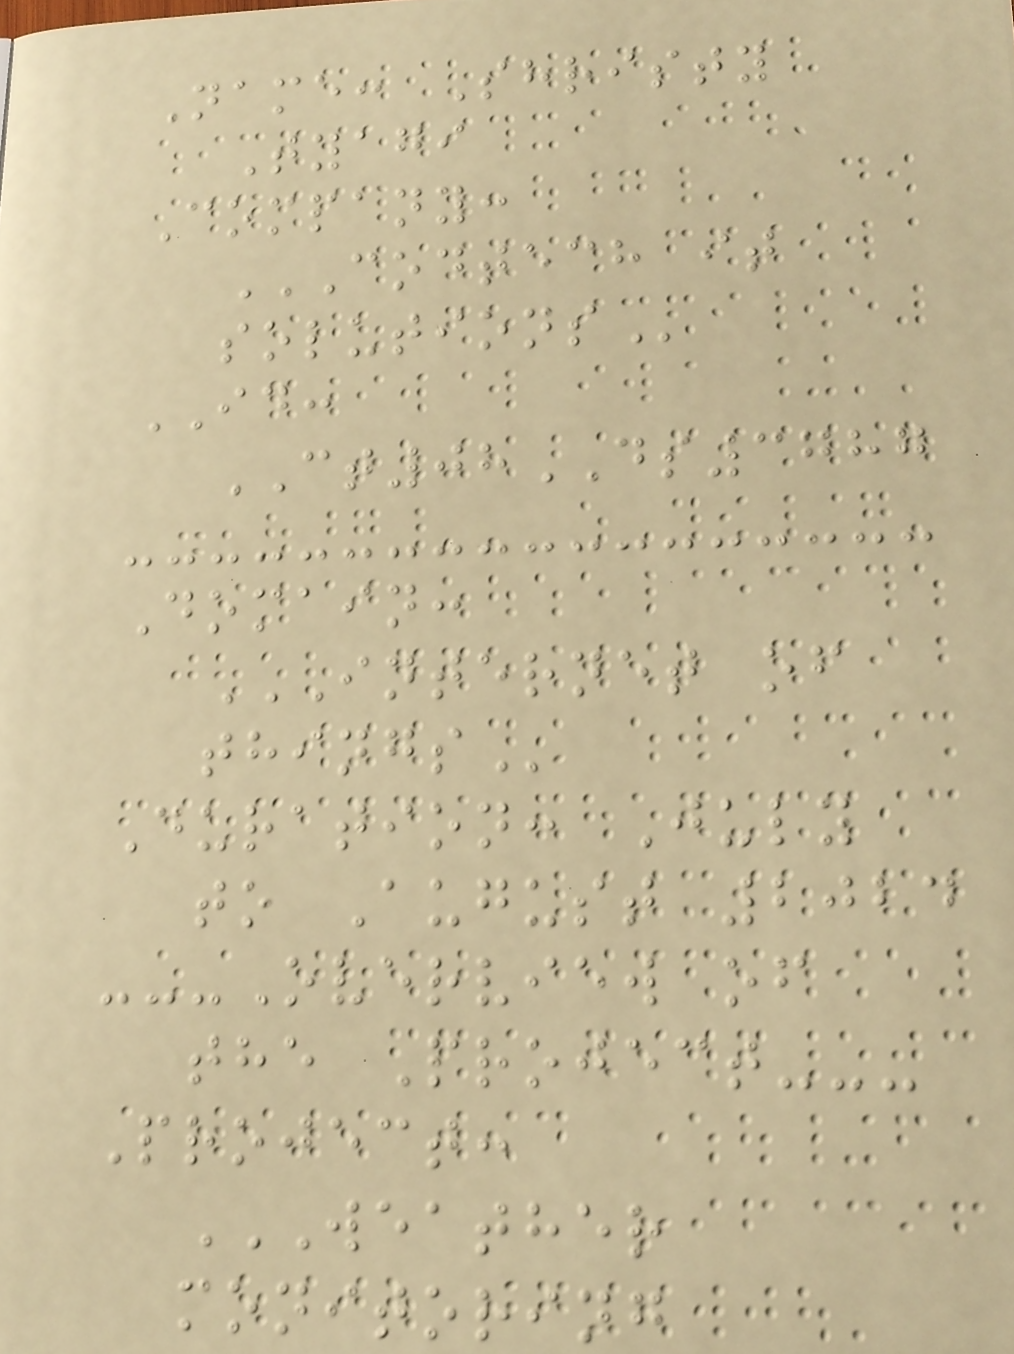Name: Shristy
Tyagi
Company:
CODTECH IT
SOLUTIONS
ID:
CT08DS3787
Domain:
INTERNET OF
THINGS
Duration: July
to August 2024
---Overview of
the Project---
Project:
WEATHER
MONITORING
